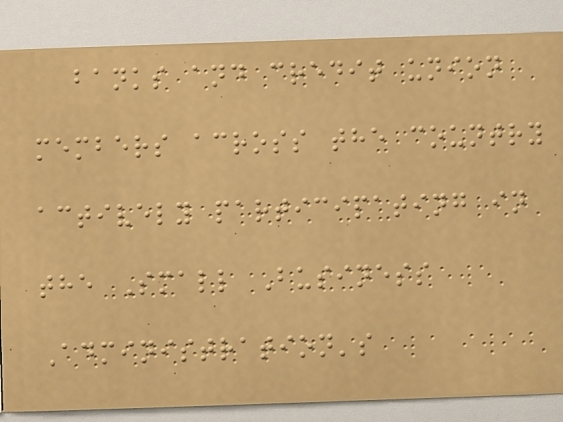banks and credit union
members across the country
actively participating in
the Small Business
Administration's
